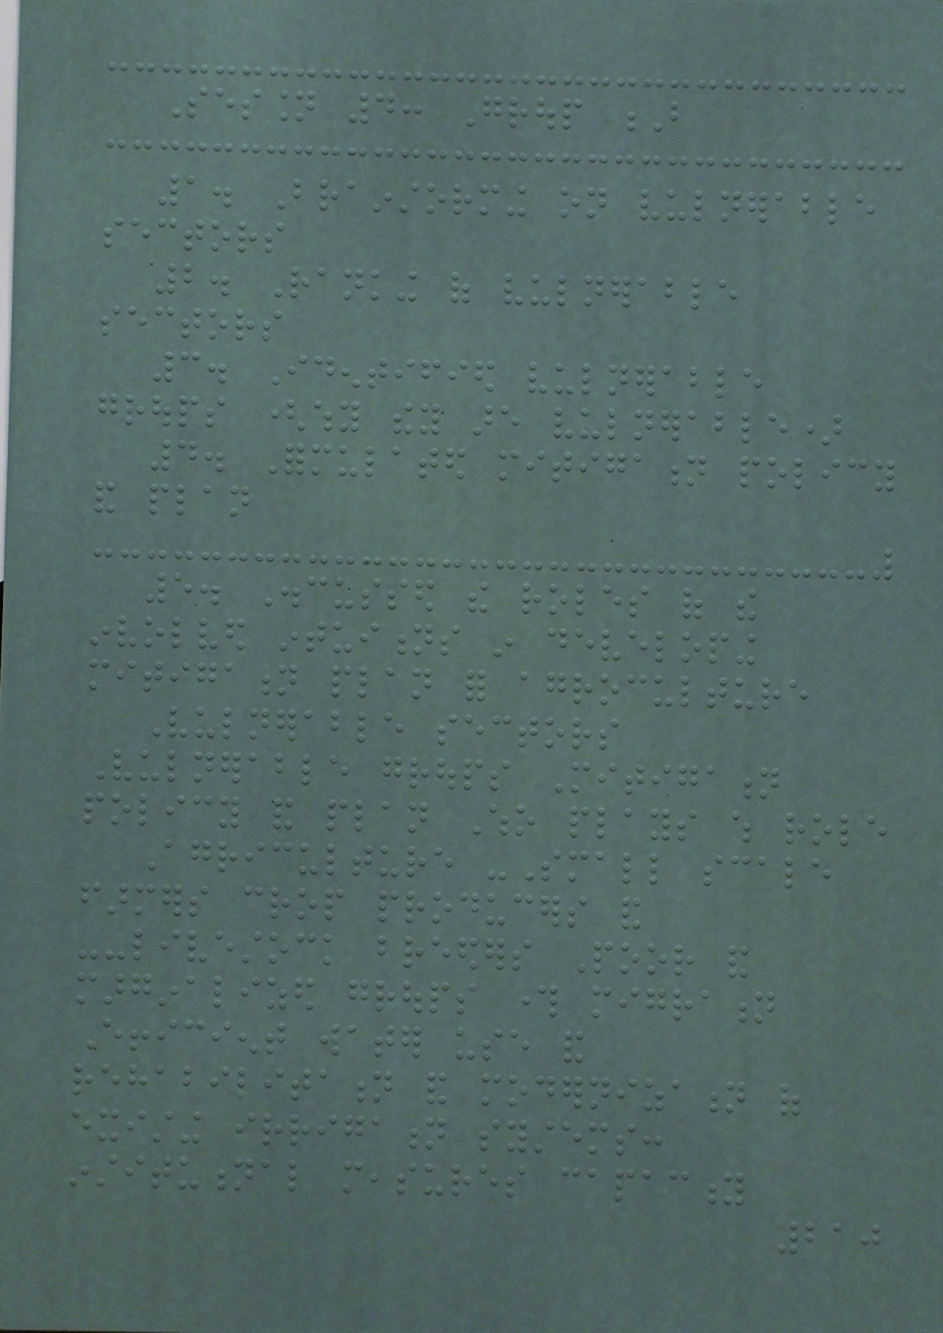Session 4: Group B
1. Brainstorming on vulnerable
sectors
2. Ranking of vulnerable
sectors
3. Identified vulnerable
groups (why they are vulnerable)
4. Formulated mitigation policy
and plan
5. Discussed the roles of the
involved intuitions in developing
mitigation plan for agroculture
Vulnerable sectors
Vulnerable groups Mitigation
policy and plan Who plays which role
Agriculture -Small scale
farmers crop producers and
--livestock breeders Poor and
marginalized groups through migration
Efficient water use and
rehabilitation and modernization of
existing irrigation systems:
institutional measures capacity
210
